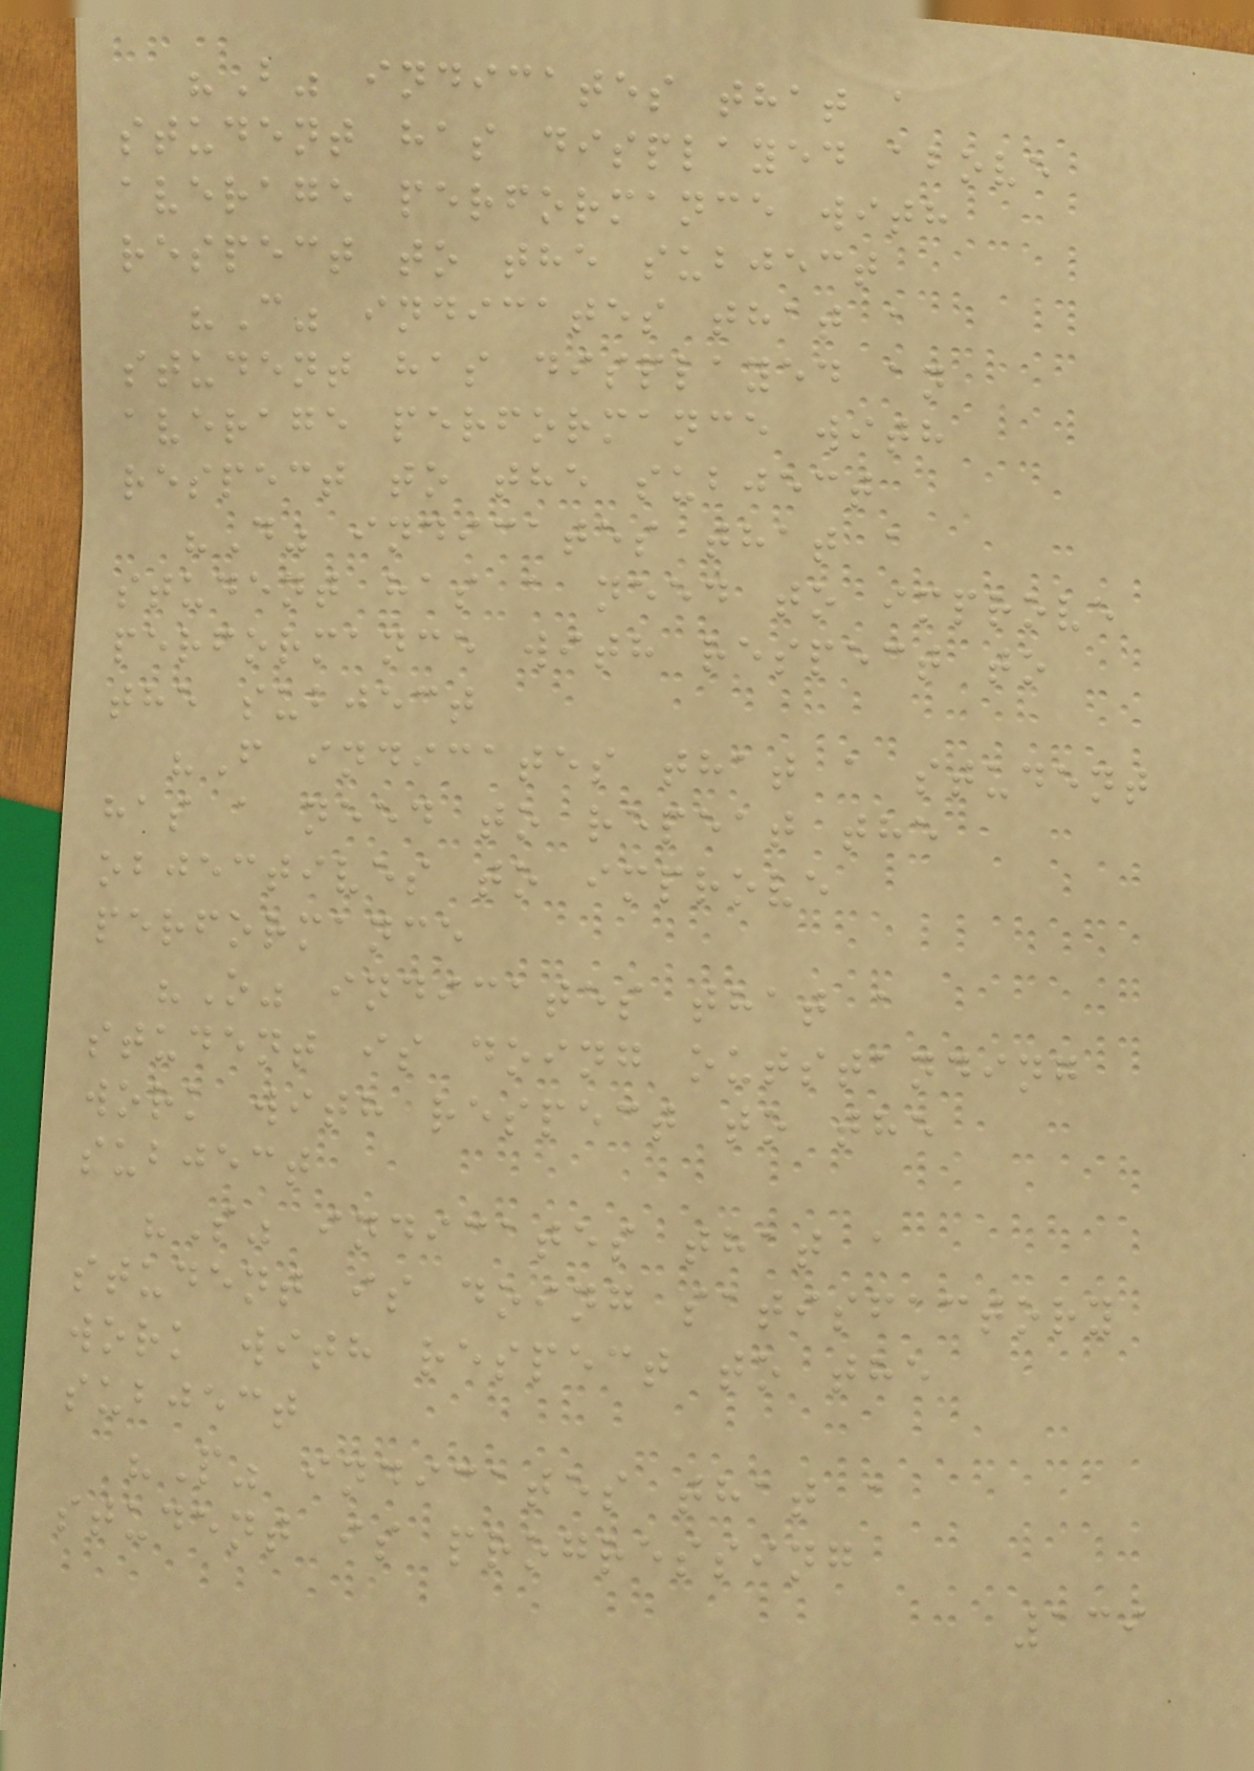"B" indicates that a
student has displayed above
average performance with
respect to the subject
"C" indicates that a
student has displayed an
average performance with
respect to the subject
"D" indicates that a
student has a need to improve
performance with respect to
the subject
"F indicates that a student
has a need to repeat the
objectives to improve
performance
"O" indicates that a
student is doing outstanding
work with respect to the
subject
"S" indicates that a
student is doing satisfactory
work with respect to the
subject
"P" indicates that a
student is progressing
139
